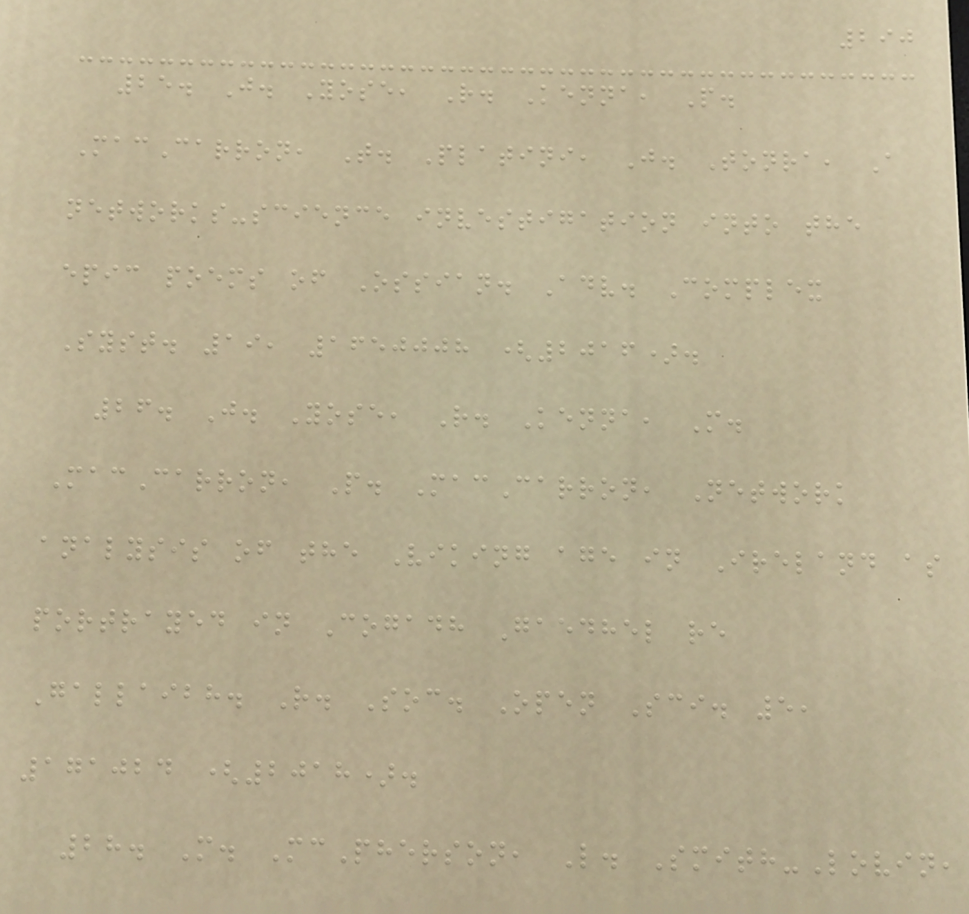290
25. J. Yose, R. Kenna, P.
MacCarron, T. Platini, J. Tonra, A
networks-science investigation into the
epic poems of Ossian. Adv. Complex
Syst. 19, 1650008 (2016).
26. J. Yose, R. Kenna, M.
MacCarron, P. MacCarron, Network
analysis of the Viking age in Ireland as
portrayed in Cogadh Gaedhel re
Gallaibh. R. Soc. Open Sci. 5,
171024 (2018).
28. M. McPherson, L. Smith-Lovin,
